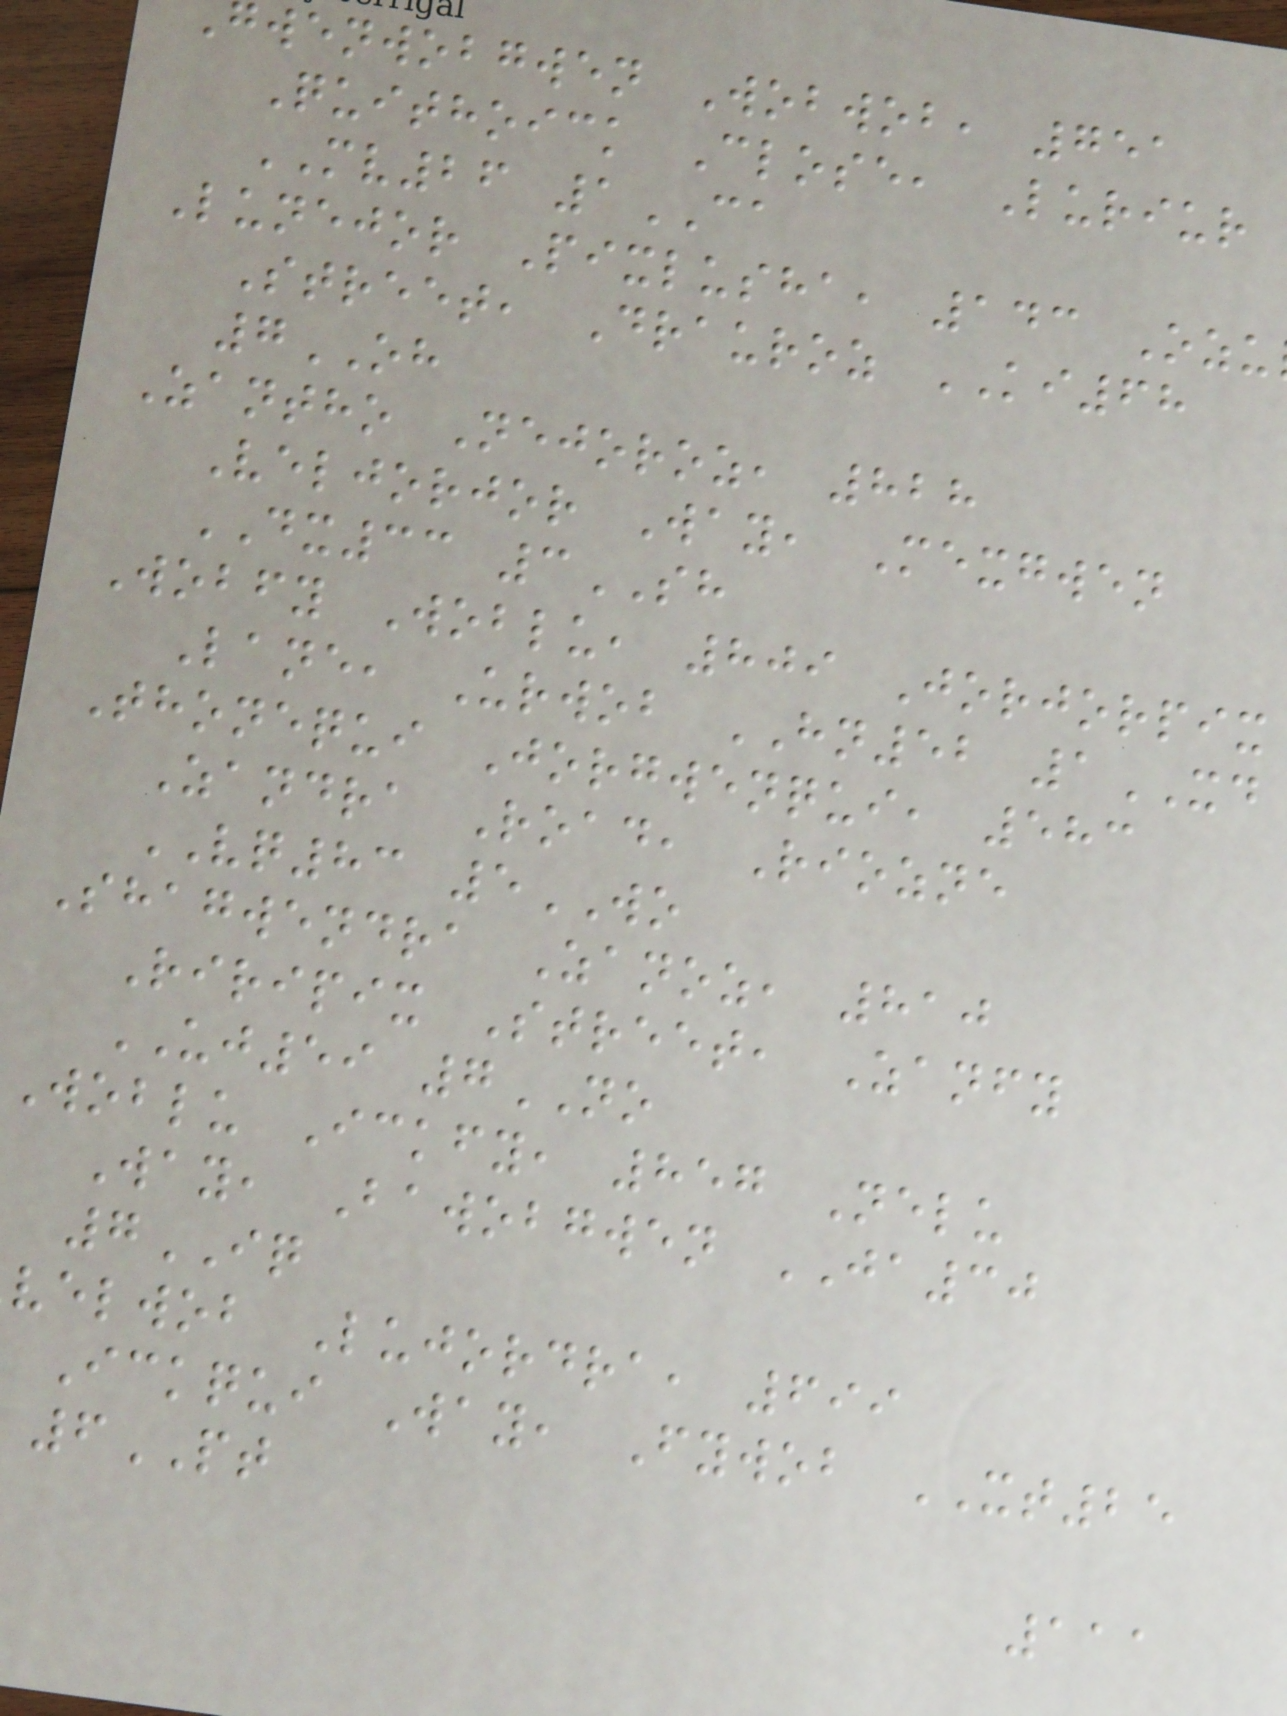wenwobgwen Wobwob, 751
Quithoick Close, Luriur
MV26 1CA
Lunejor Pixlusha, 143 Ozu
Street, Drauroz KI68
7OH
Zantho Nejoroz, 828
Veljorjor Way, Mexgwen
DX33 3SH
Wobfy Woblu, 809 Jorjorpix
Lane, Urwob HN52 1XD
Thonequi Jorgwenqui, 583
Zandra Road, Riozne
VQ83 5WO
Shagwendra Zanoz, 810
Riripix Street, Zanfy
UJ59 7NO
Woblu Ickfy, 857 Nelu
Way, Bawobgwen JA30
7IQ
velwob Lujordra, 699
Ickqui Way, Fywob XT25
6PT
111
